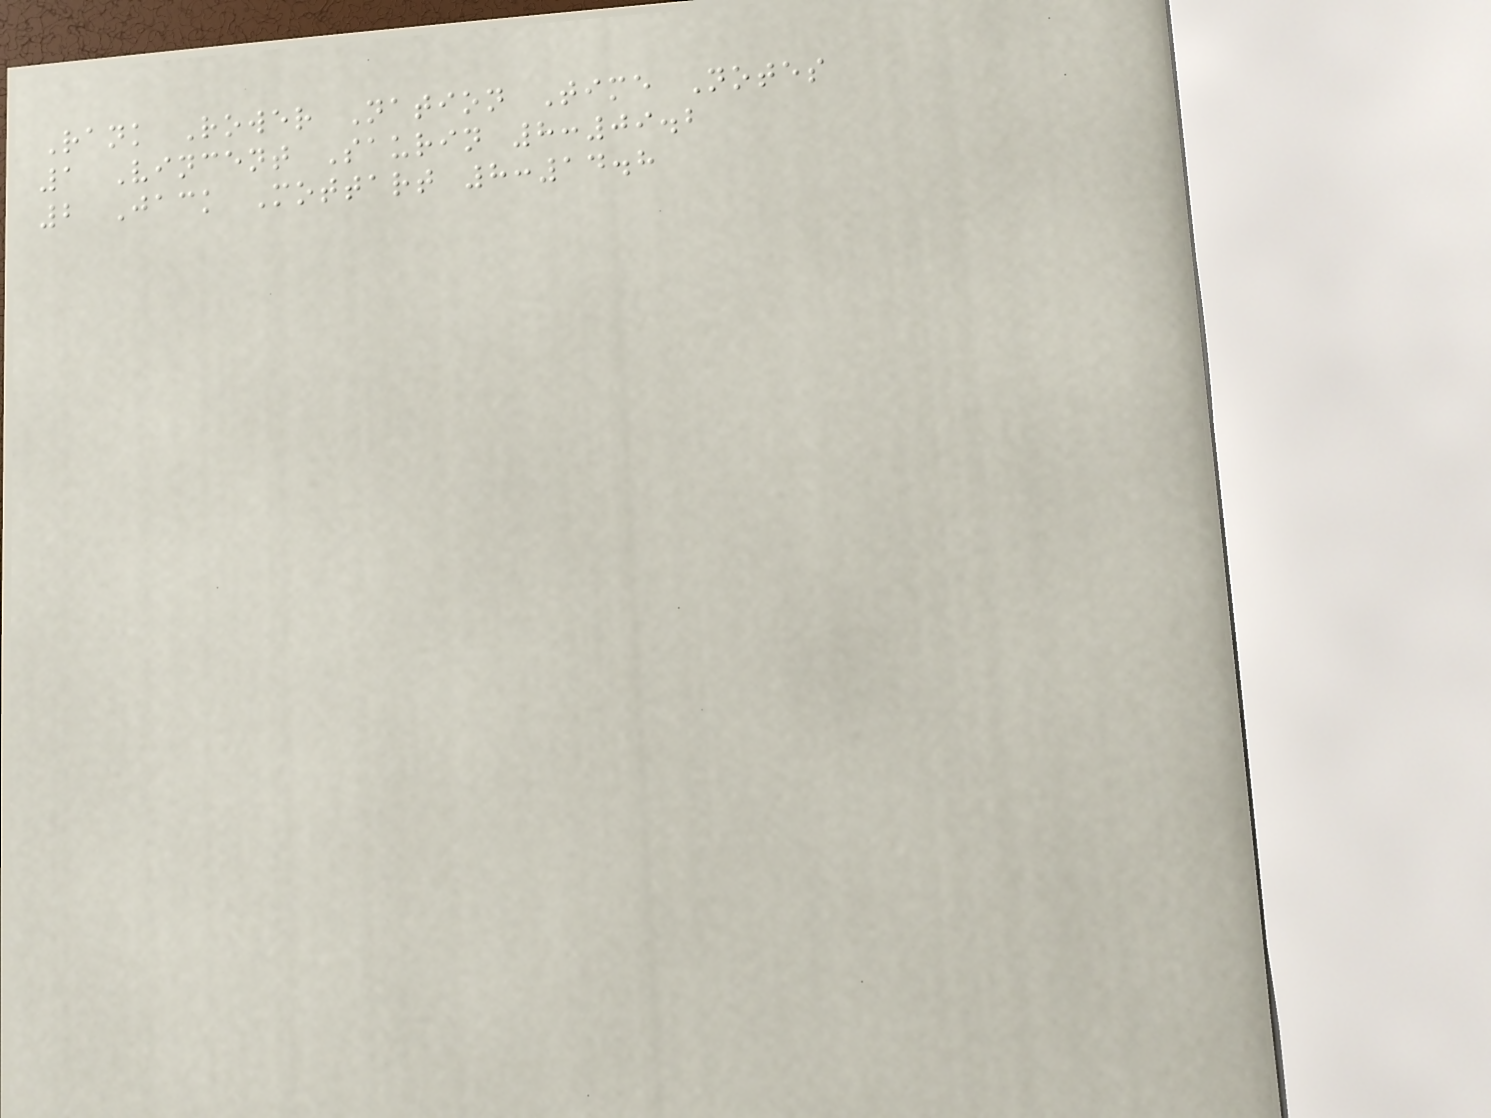Rank Rower Nation Time Notes
1 Vincent Saurin 8:09.2
2 Jack Mottart 8:14.8
